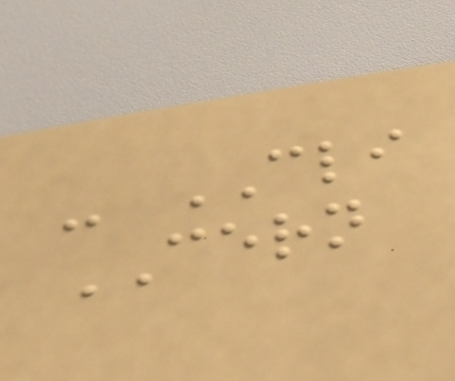- CLI
CERN
